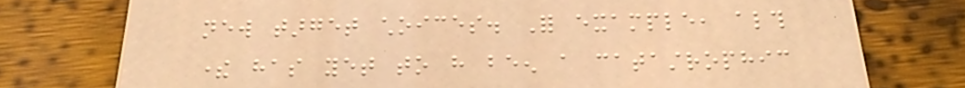new target choices. For example, although
there has yet to have been a catastrophic
